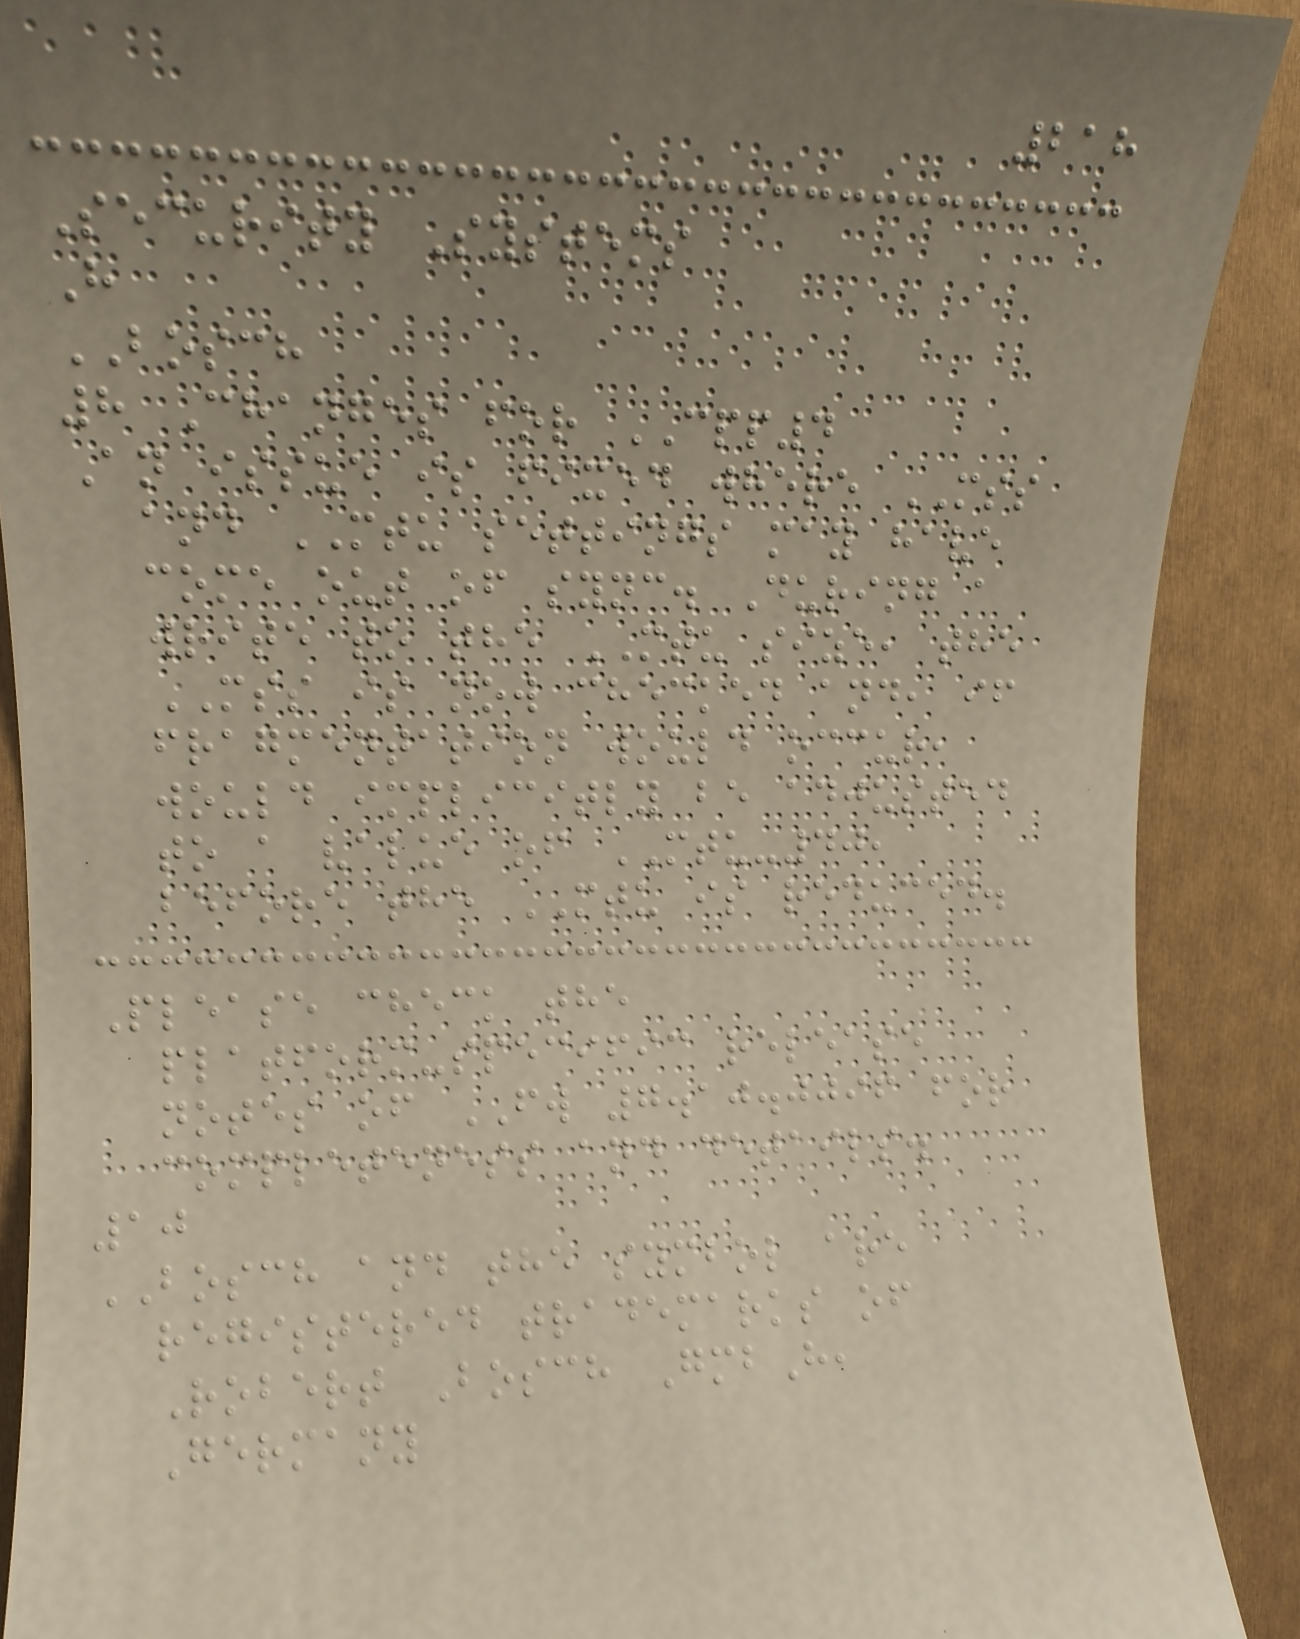218
Security Systems
H
BOSCH
8 Changes for CPP4
An issue is fixed where MSS
and MTU settings may have
come out of sync. During a
write to the MTU size, the
MSS is now checked and, if
fragmentation would occur,
would implicitly be adjusted
to a value of MTU-40,
before the MTU is reduced.
Please check the
platform-specific release
notes of FW 7.10.0096 for
completeness and details.
10
BOSCH and the symbol are
registered trademarks of
Robert Bosch GmbH,
Germany
